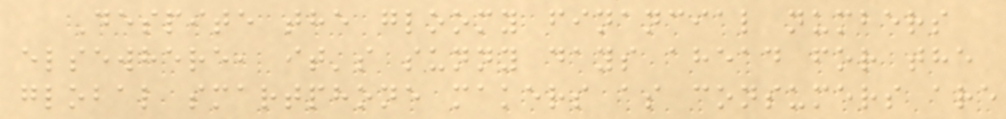Despite the gloomy financial numbers
elsewhere, it's sunny days ahead for the
global smartphone makers as consumers are
